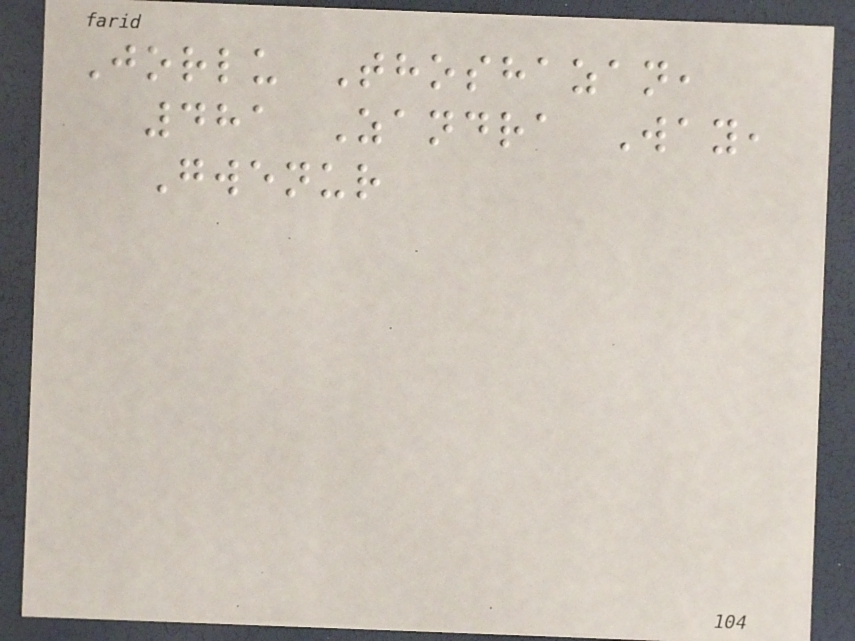Jorlu Thoshazan,
481 Zandra Way,
Gwenur
